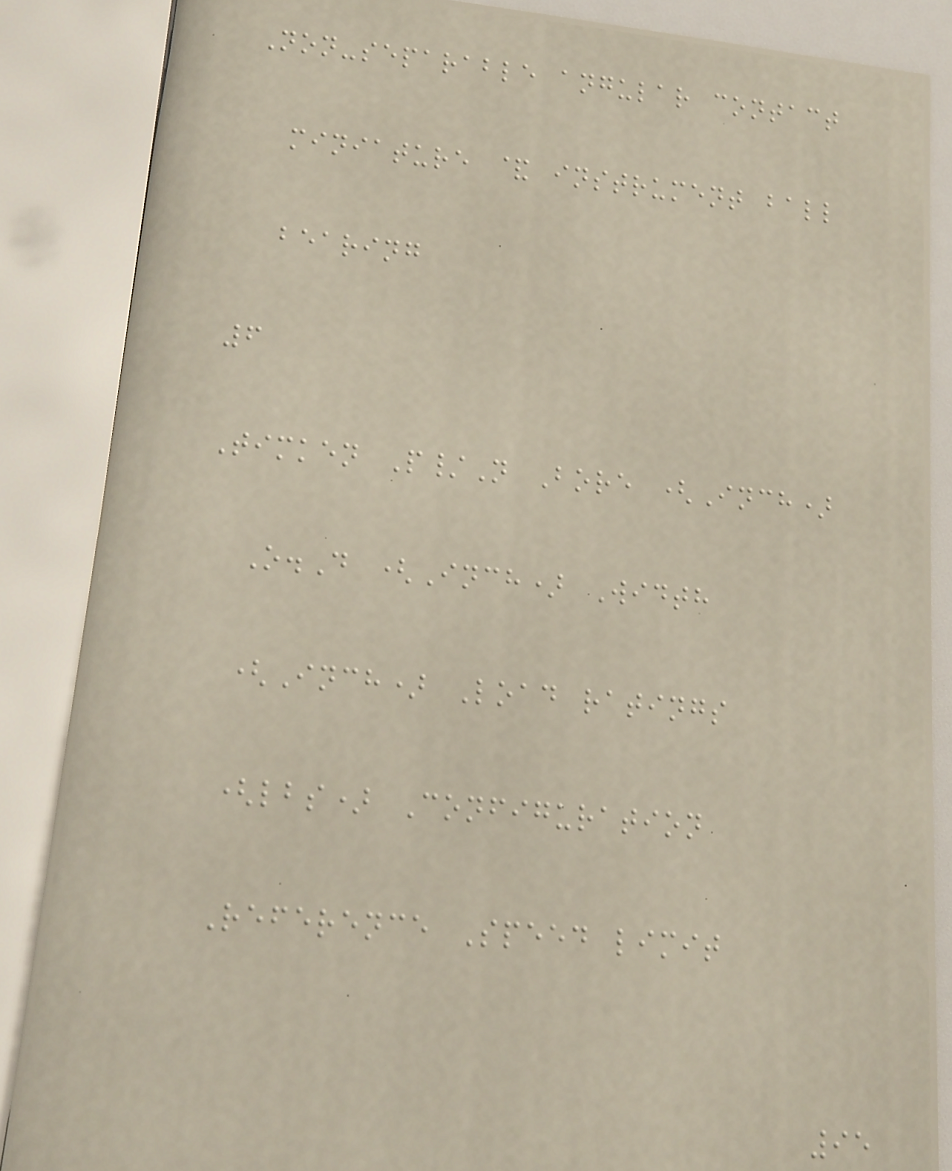Non-separable angular contact
miniature & instrument ball
bearing
6
Timken P/N Bore (Inch)
O.D (Inch) Width
(Inch) Load ratings
(lbs) Configuration
Reference Speed limit
95
